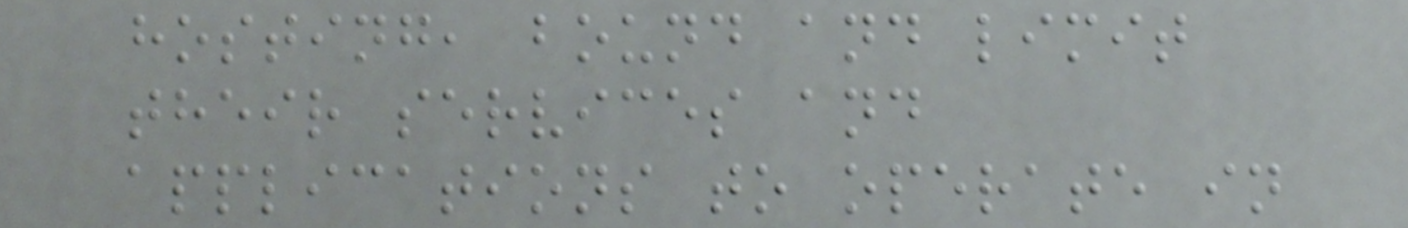hosting, bound and limit
their services and
applications to operate in
